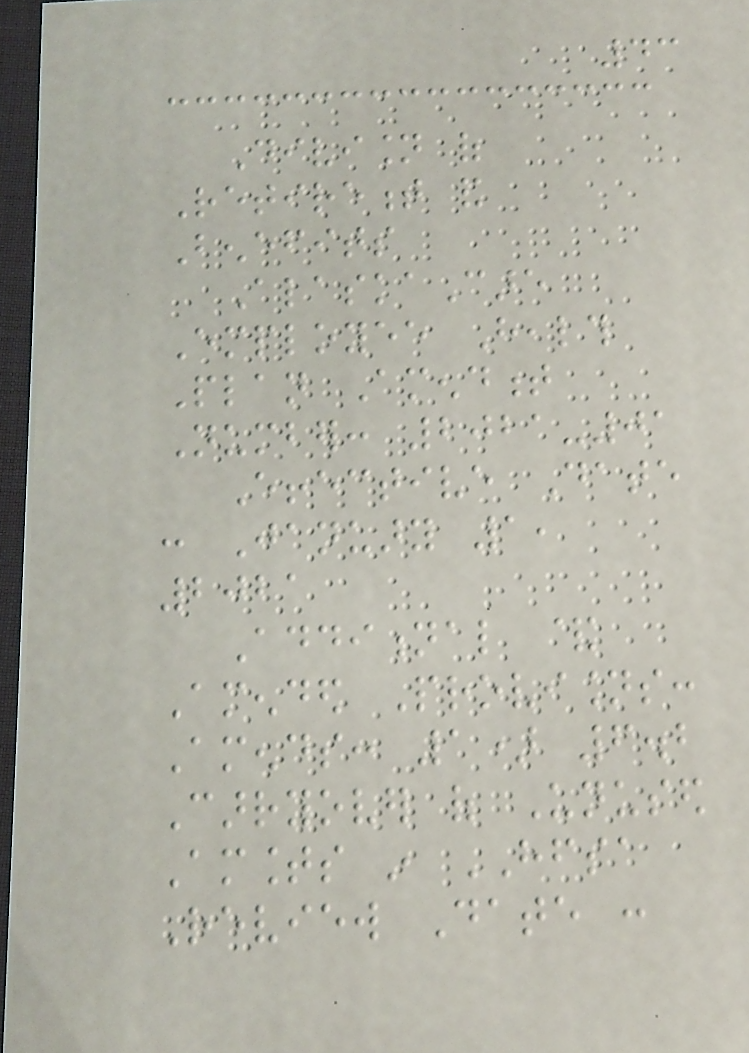43
Division of
Retirement and
Benefits
AlaskaCare
Employee Health
Plan Amendment
Number: 2021-01
Effective Date
: January 1,
2021
Additional &
Amended Provisions:
Amends: 1) 6.2
Carryover of Unused
Amounts in HFSA
Review Date :
